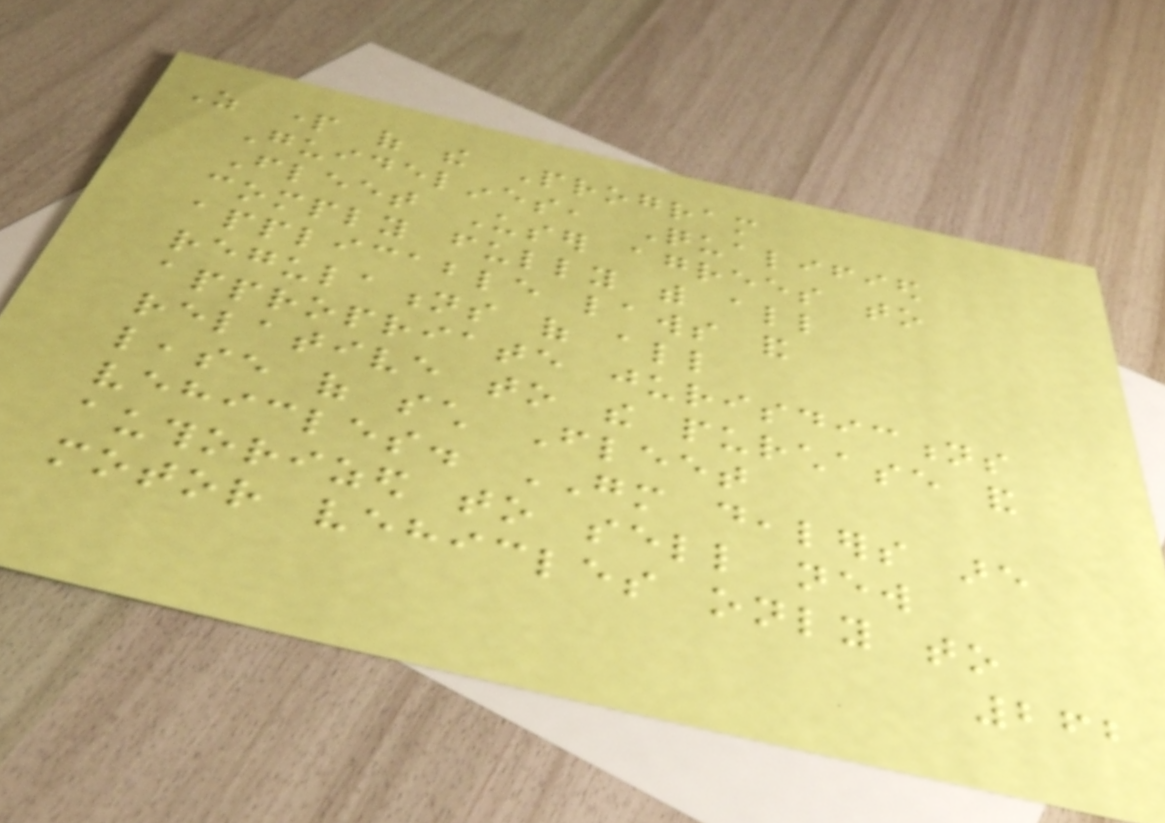As part of the Program
Guidelines, Qualified
Fleet User agrees to
comply fully with all
applicable laws and
regulations of all
appropriate jurisdictions
relative to the purchase and
lease of such Fleet
vehicles. GM dealers are
authorized to sell new
motor vehicles only to
262
